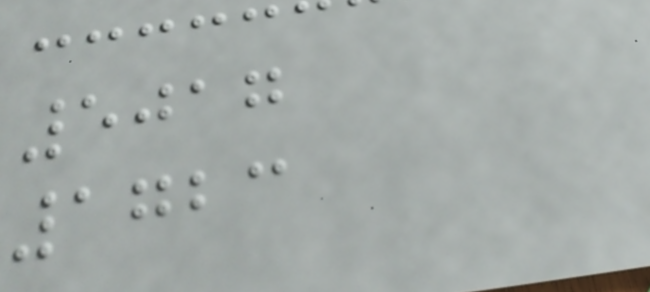5017
1723
